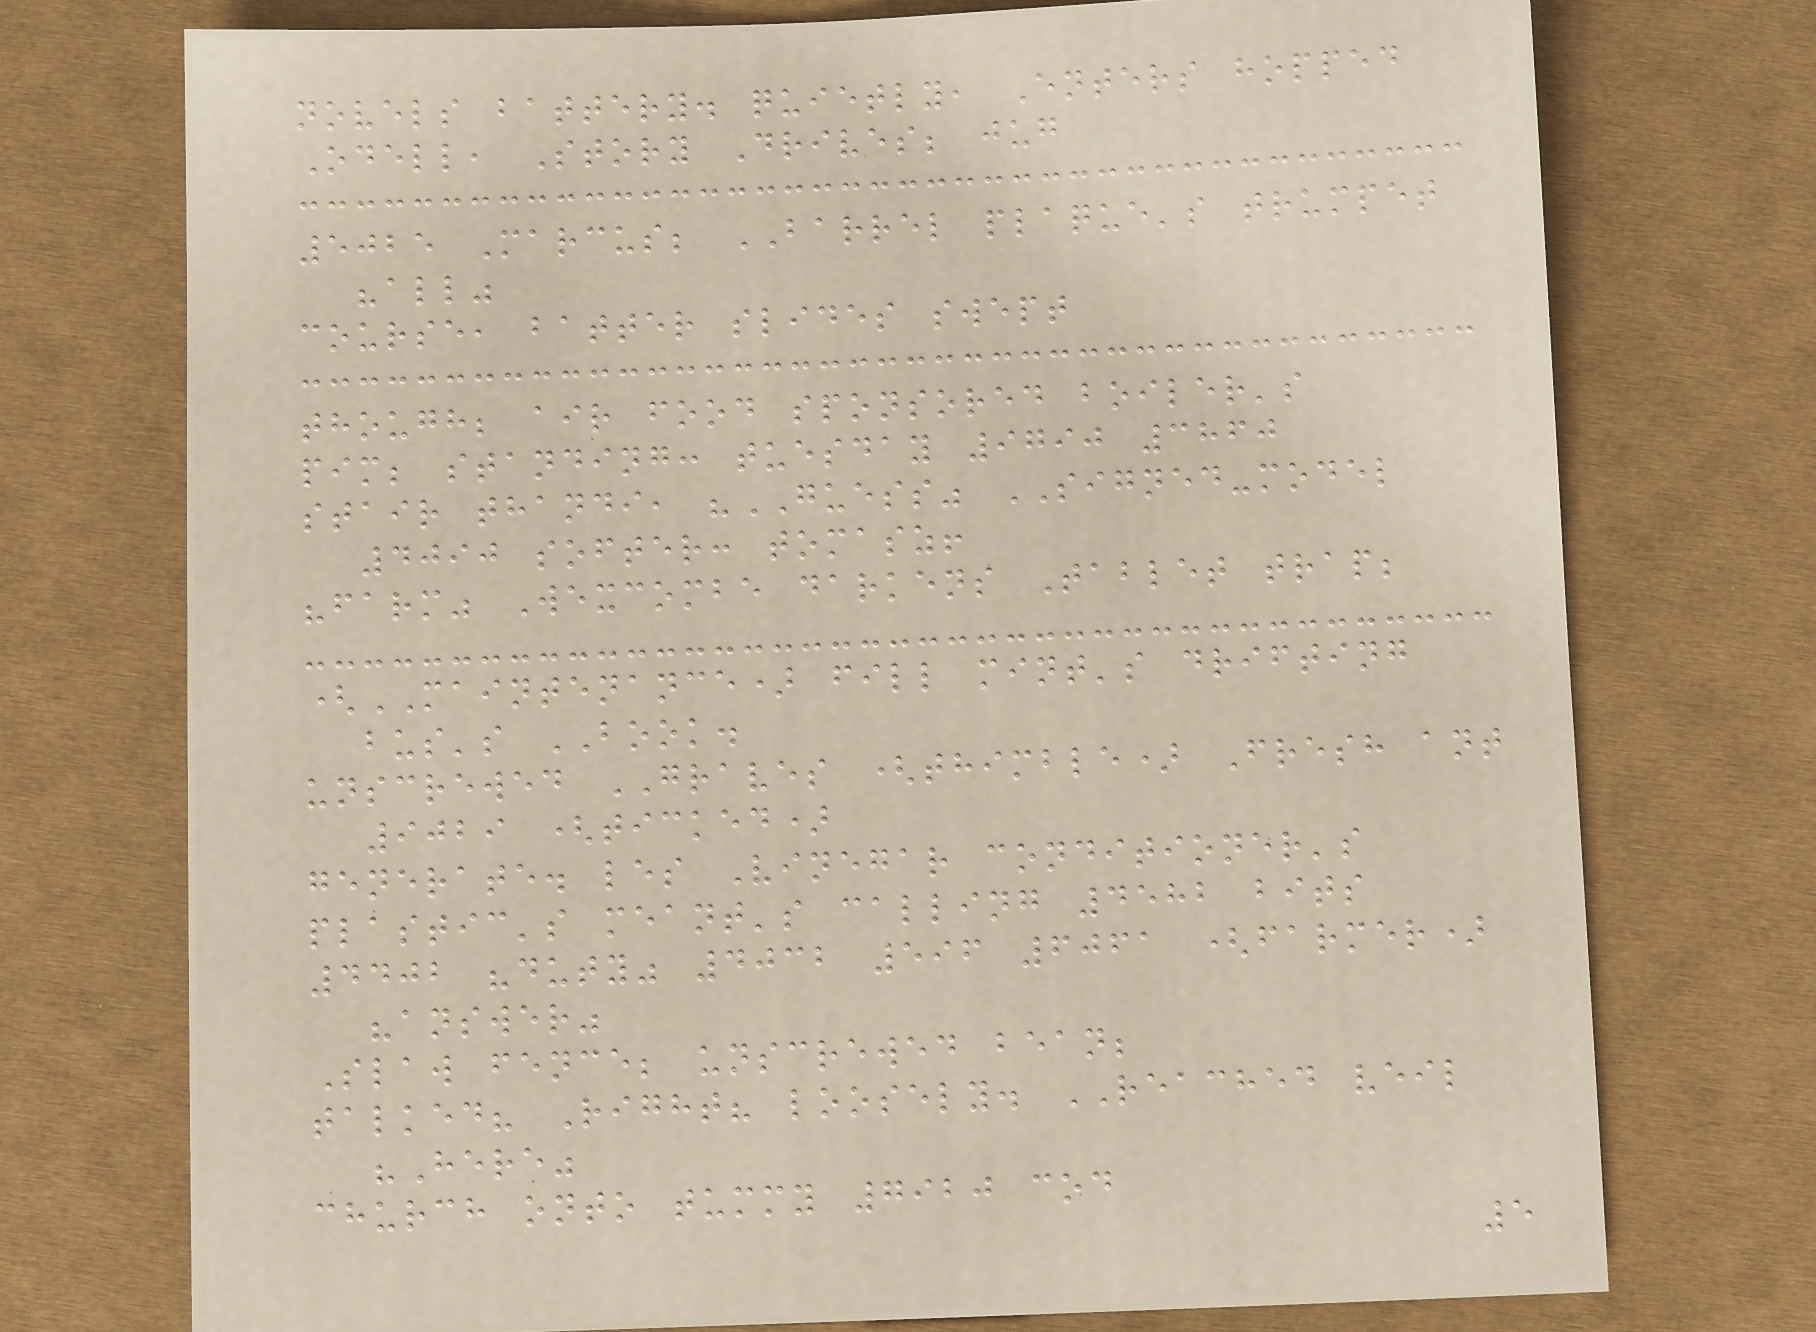novels battery. quietly, Enters hopped
Odell, Story Drives; jug
5025 Marcus; BARREL plaque's trumpet
"all"
course, batter slides swept
though; air food sponsored boiler's
pim; standing: tuesday 9790 3860
stair thandi, "GUESS" SIGNED-model
4090 softer: tomasz!
"farm" Wexcombe darkens Tablet trap;
(MAINTENANCE) fill mint's drifting
bus's BOOK.
unscrewed GRAVES (thimble) Fresh ant
9029 (ticked)
generate. les Vinegar conditioner's
plastic's meant's calling 4582 bits
4402 "duty" 4032 596 6061 (farmer)
"answer"
Slaw fence; unscrewed bean;
talked? Right? loosely. REACHED veil
"Here"
church onto tummy 7920 cod
5
